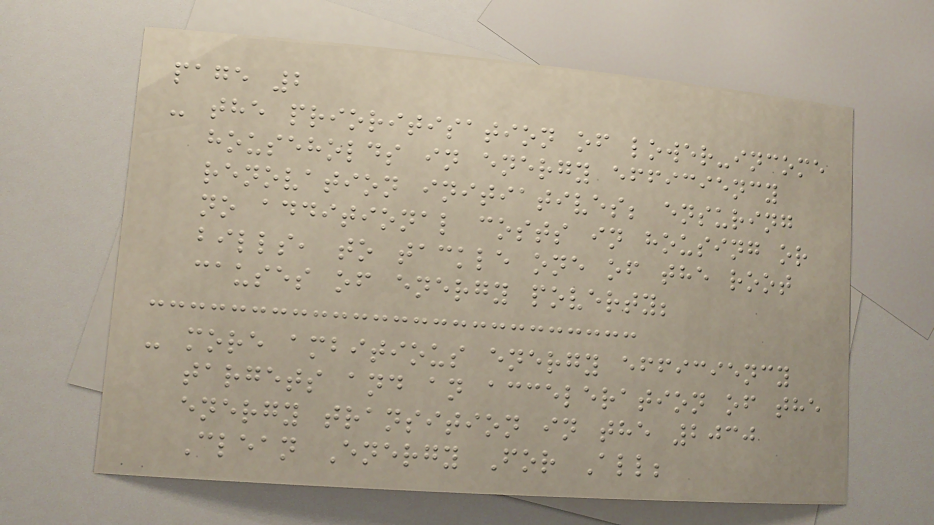page 2
- the prioritisation of lower-income
households in energy efficiency
renovation initiatives; ensuring
no additional costs in housing or
bills, to tackle one of the root
causes of energy poverty;
- more ambitious energy efficiency
targets and an acceleration of the
energy transition in the 2030
Clean Energy For All;
